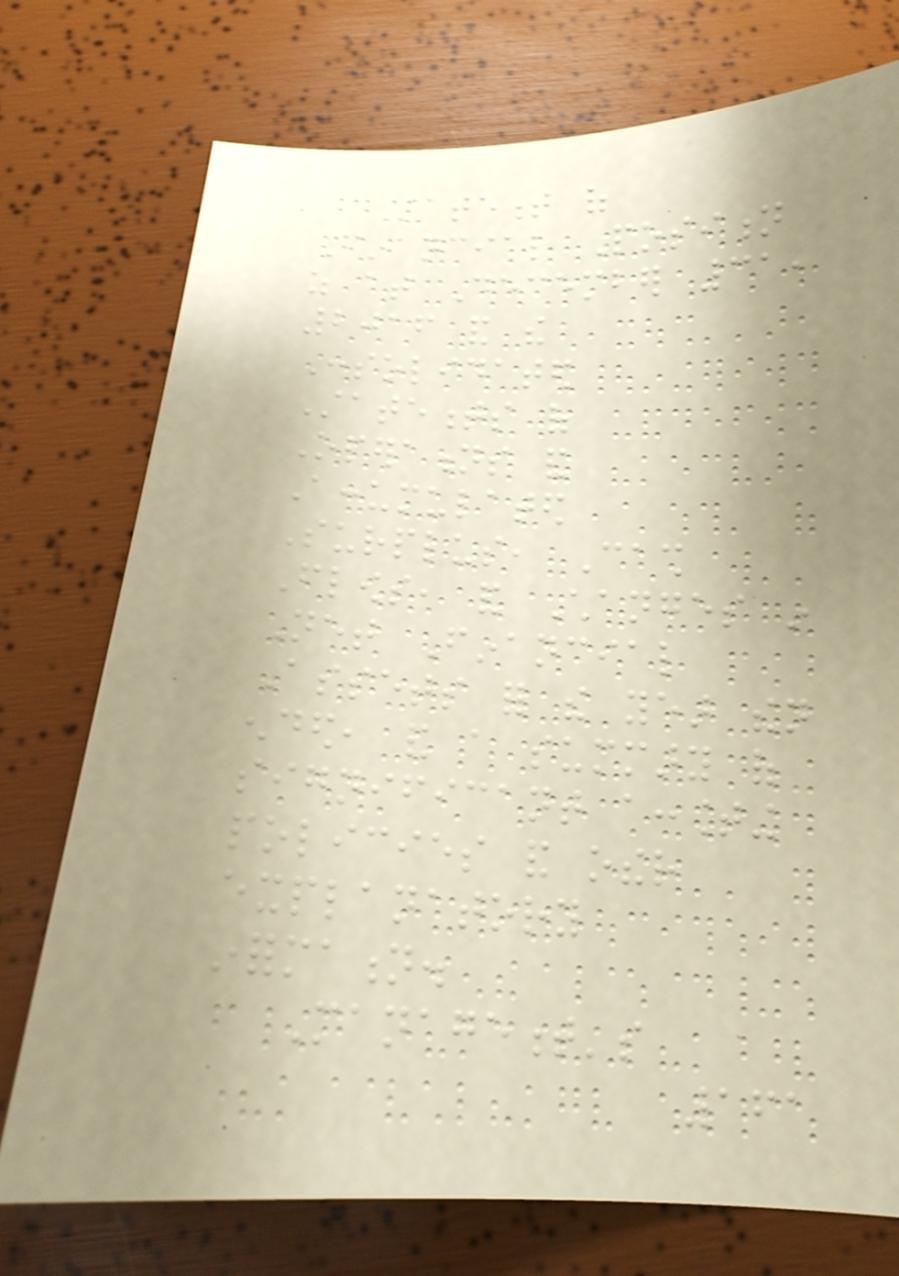Statement of
Financial Position
as at December 31,
2016 and the
Consolidated
Statements of
Operations and
Accumulated
Surplus, Cash
Flows, and Changes in
Net Financial
Assets for the year then
ended, and a summary of
significant accounting
policies and other
explanatory
information.
Management's
161
